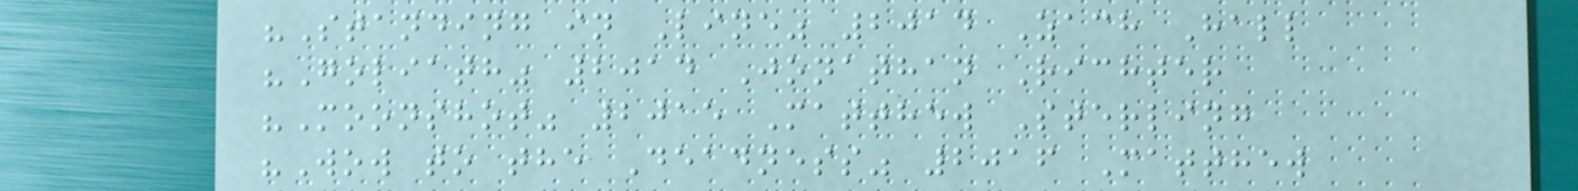"Standing in Line" 2014 Zach Hall
"Goliath" 2014 Jonathan Richter
"Moonshot" 2015 Matthew Sterling
"Wow to the Deadness" 2016 Matthew
